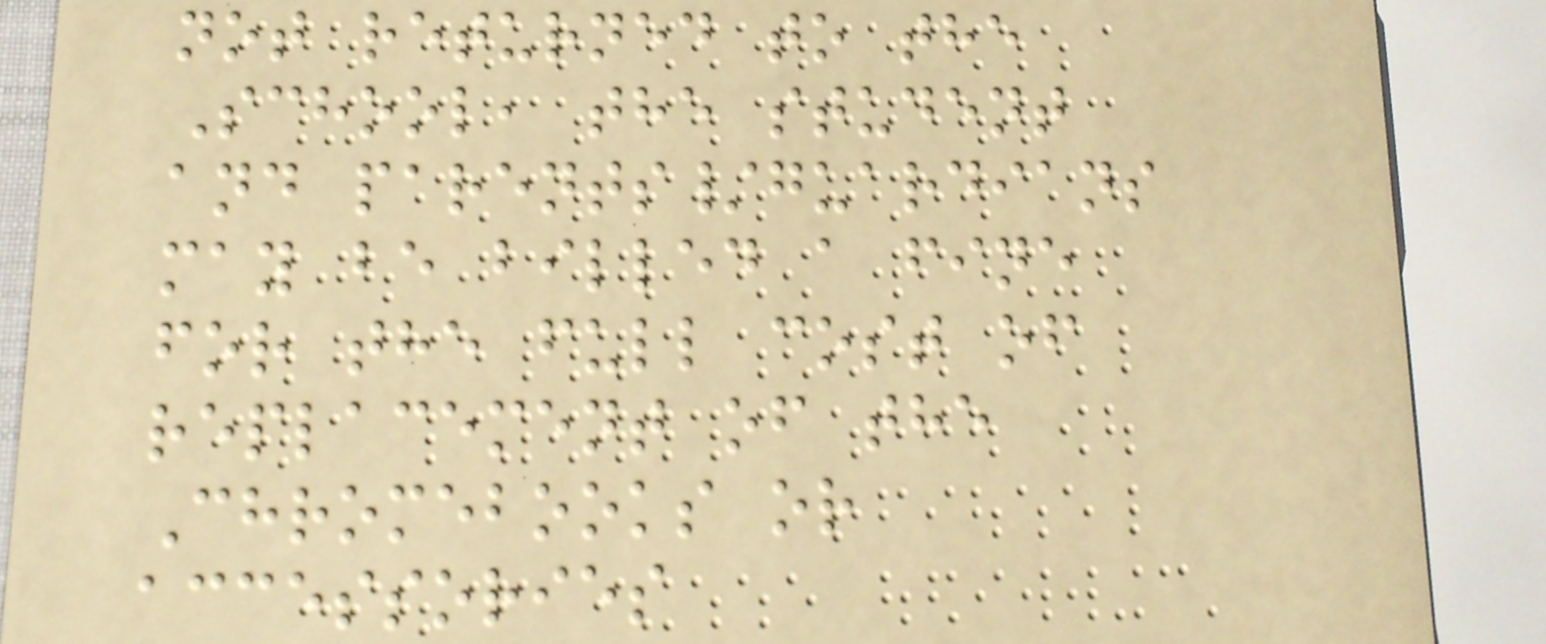not returned to the
School, the student
and parents/guardians
may be billed a fine
for the full cost of
replacement of the
Chromebooks or
accessories
